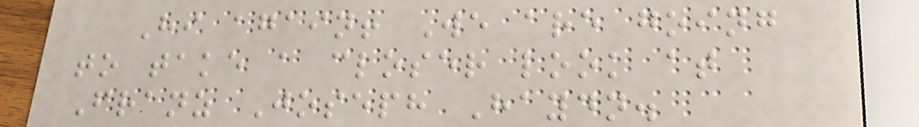Hi again! We are going
to take a closer look at
Franz Joseph Haydn.
